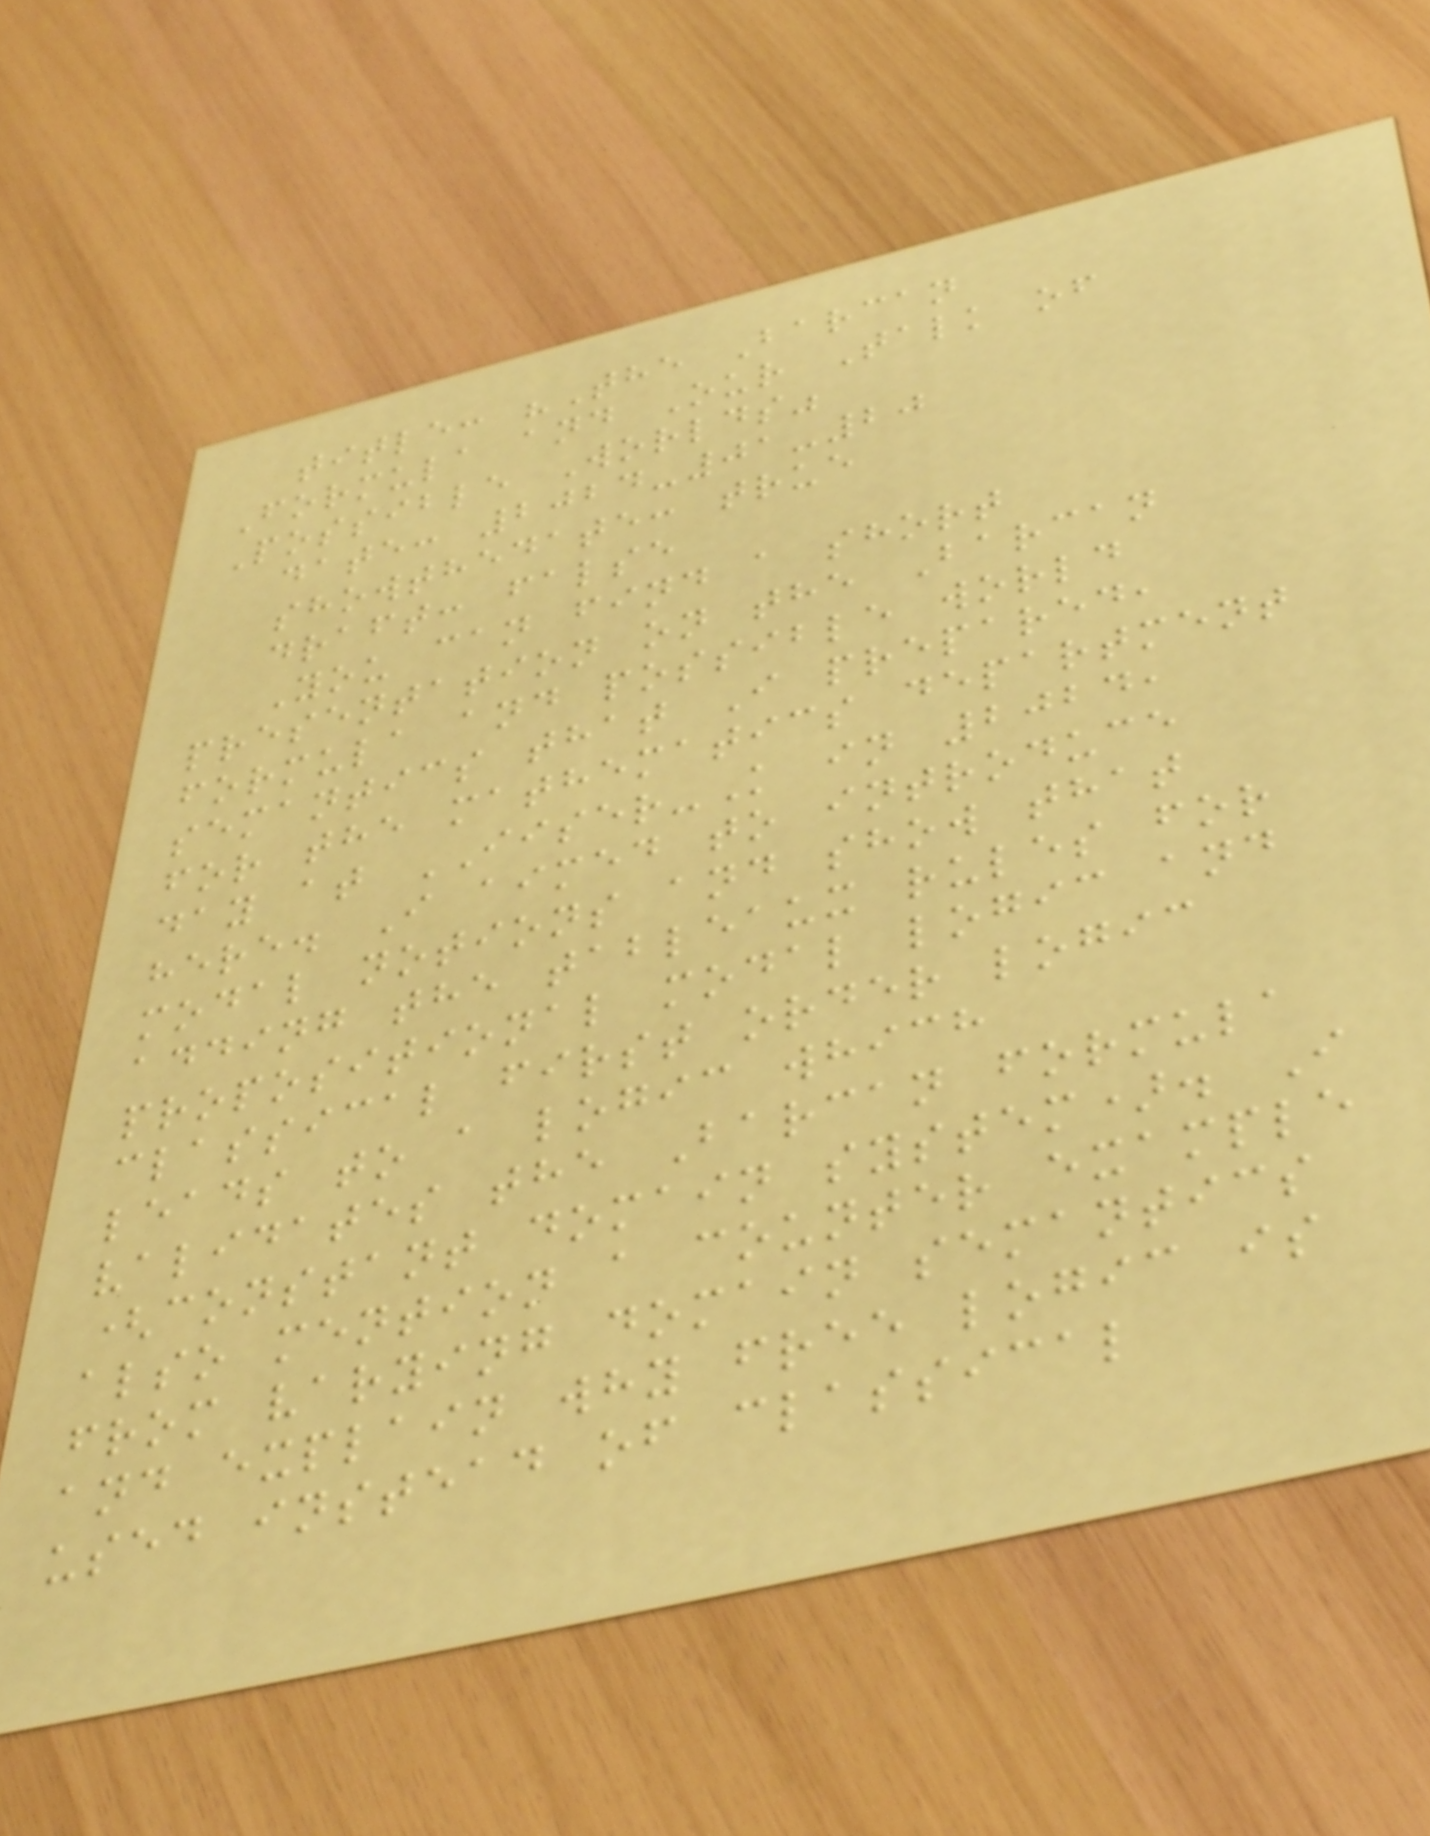title: "The Barcan
Formula and Our Talk of
Possible Worlds"
date: 2024-01-20
showthedate: true
draft: false
You can find a short
presentation on the Barcan
formula and possible world
semantics that I prepared,
for the mathematics department
day at IISER-K in 2024,
here. I aimed to introduce
modal notions and show that
adding the tableaux rules for
propositional modal logic and
classical first order logic
leads to a logic which
validates the Barcan formula
(constant domain system). I
also mention a counter example
from varying domain semantics
and explain why free logic is
used instead of classical
